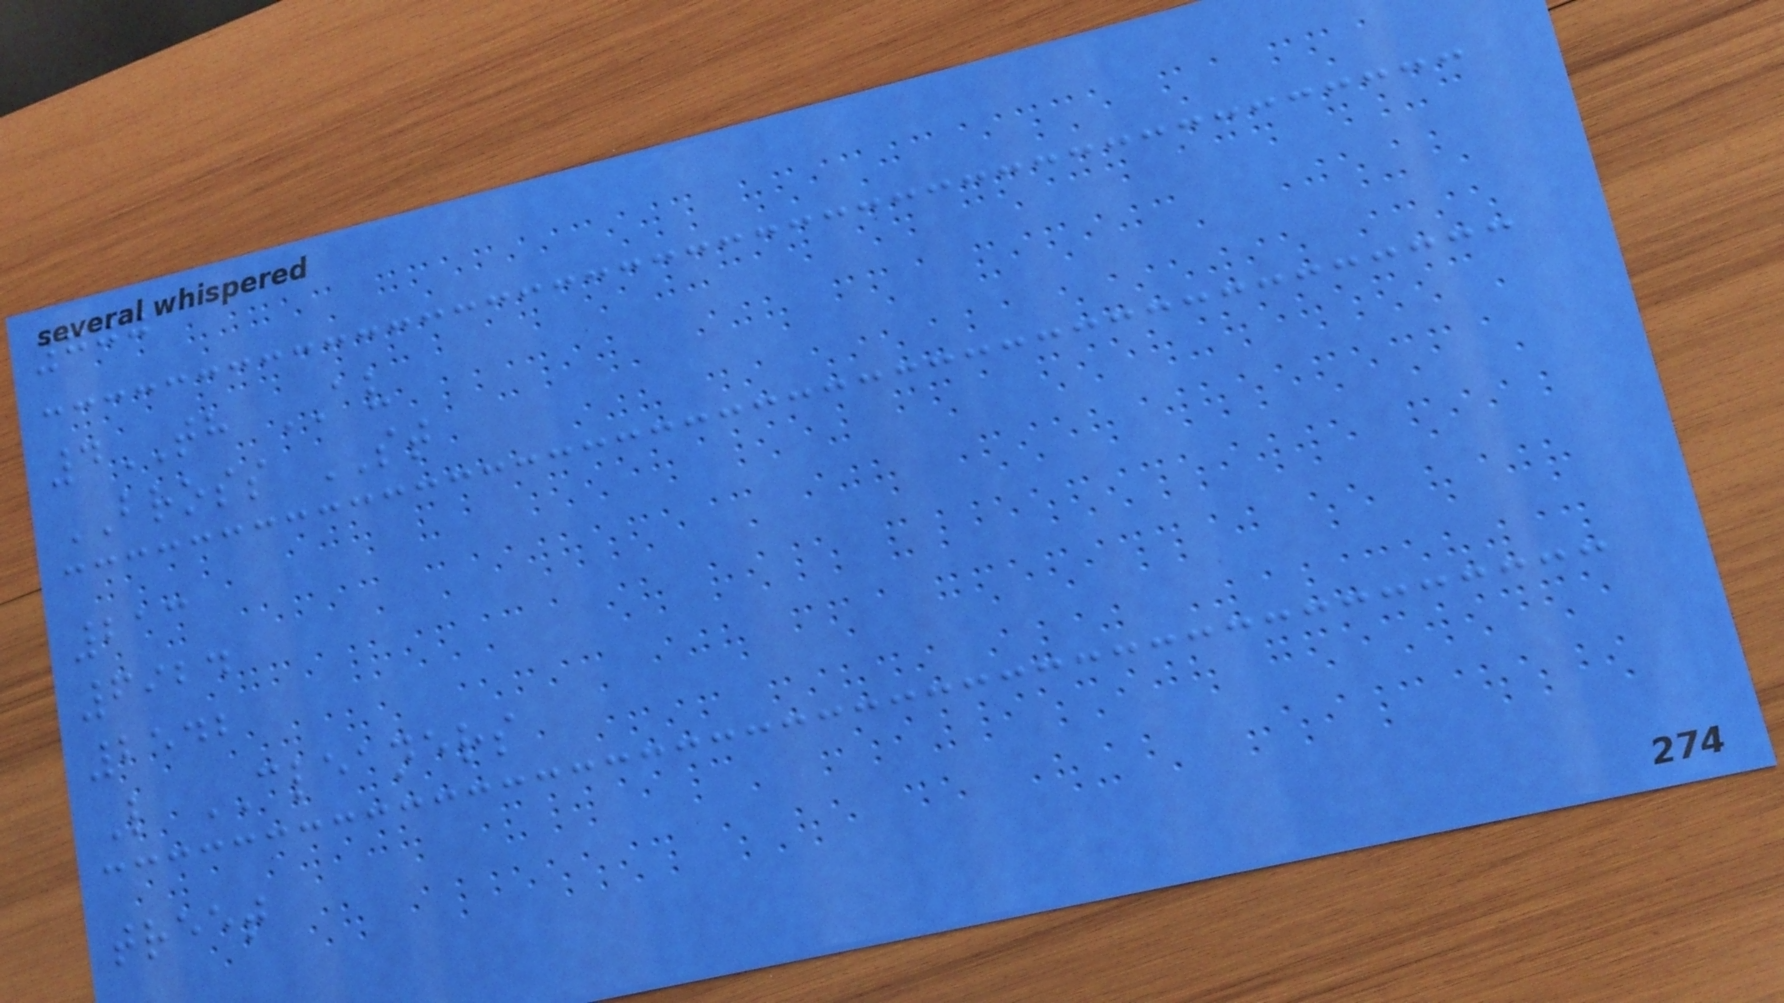700
4TH AV
BROSS ST
213
6924
2542
L CLEANERS
treet
